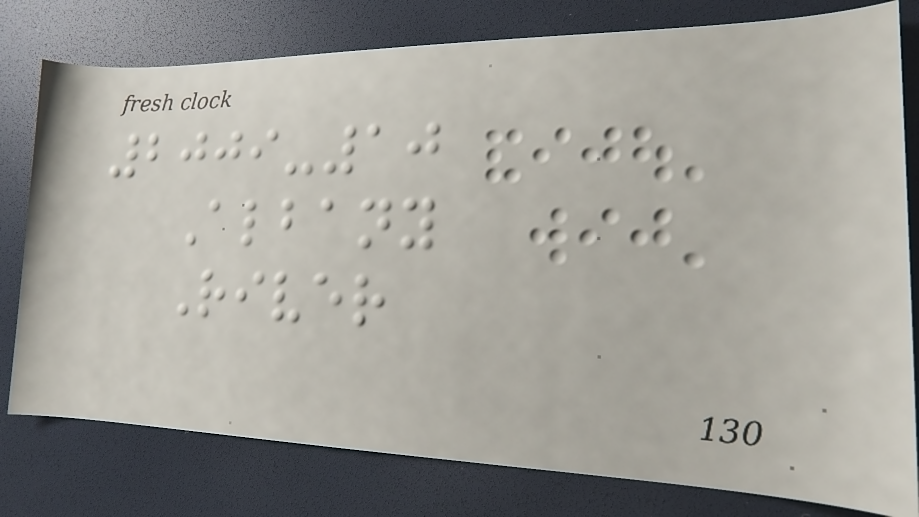2009-10
Albany
River
